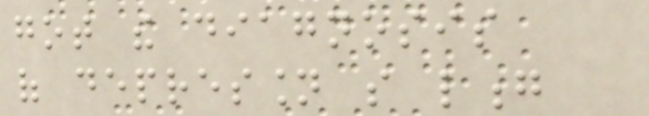got the diagnosis
of depression so long
